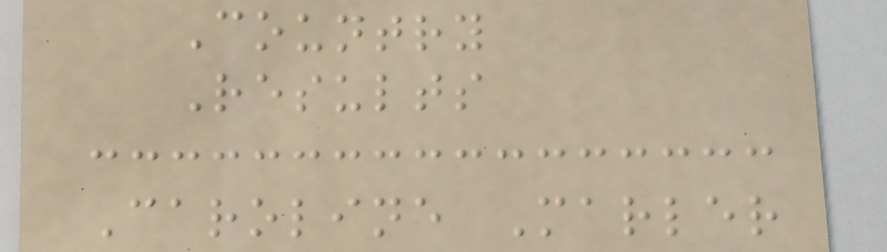Country
Results
Caroline Marler
